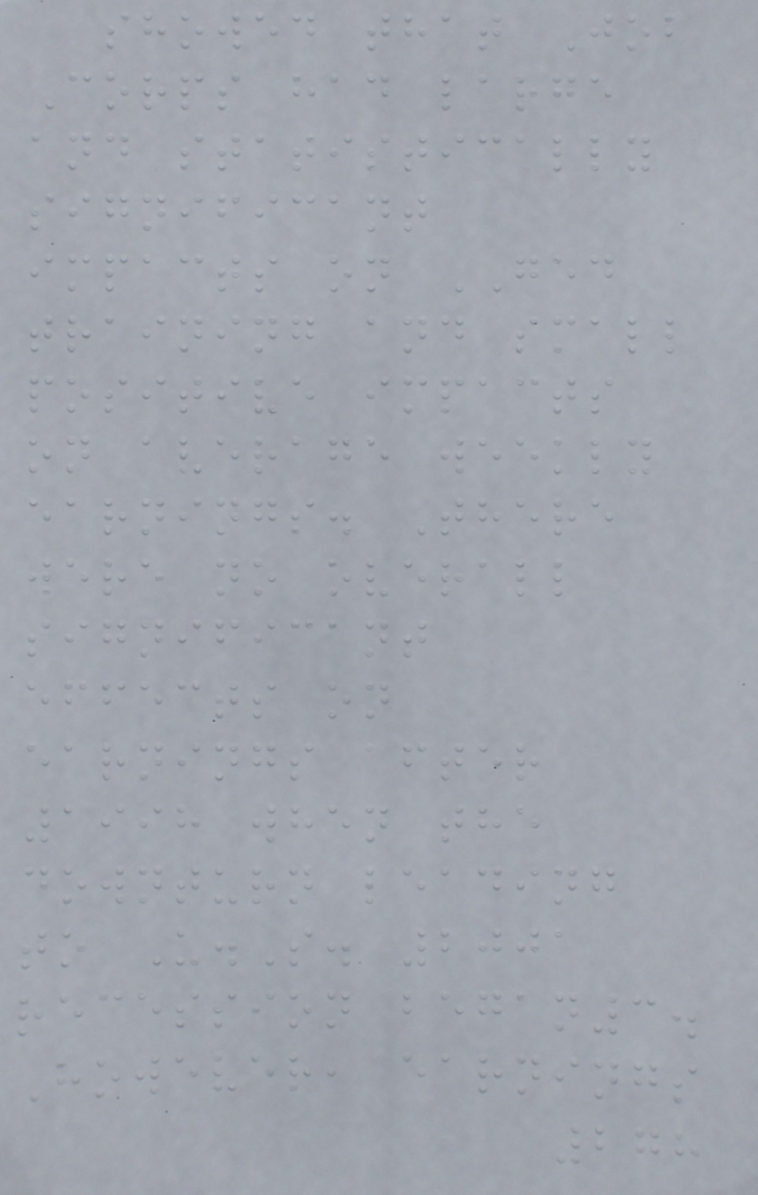showed that Job
Corps had large
and statistically
significant
impacts on GED
training and small
positive impacts
on average weekly
earnings. There
were no overall
significant
effects on
earnings after
1998 when the
downturn leading
to U.S. 2001
recession began3.
However, earnings
278
